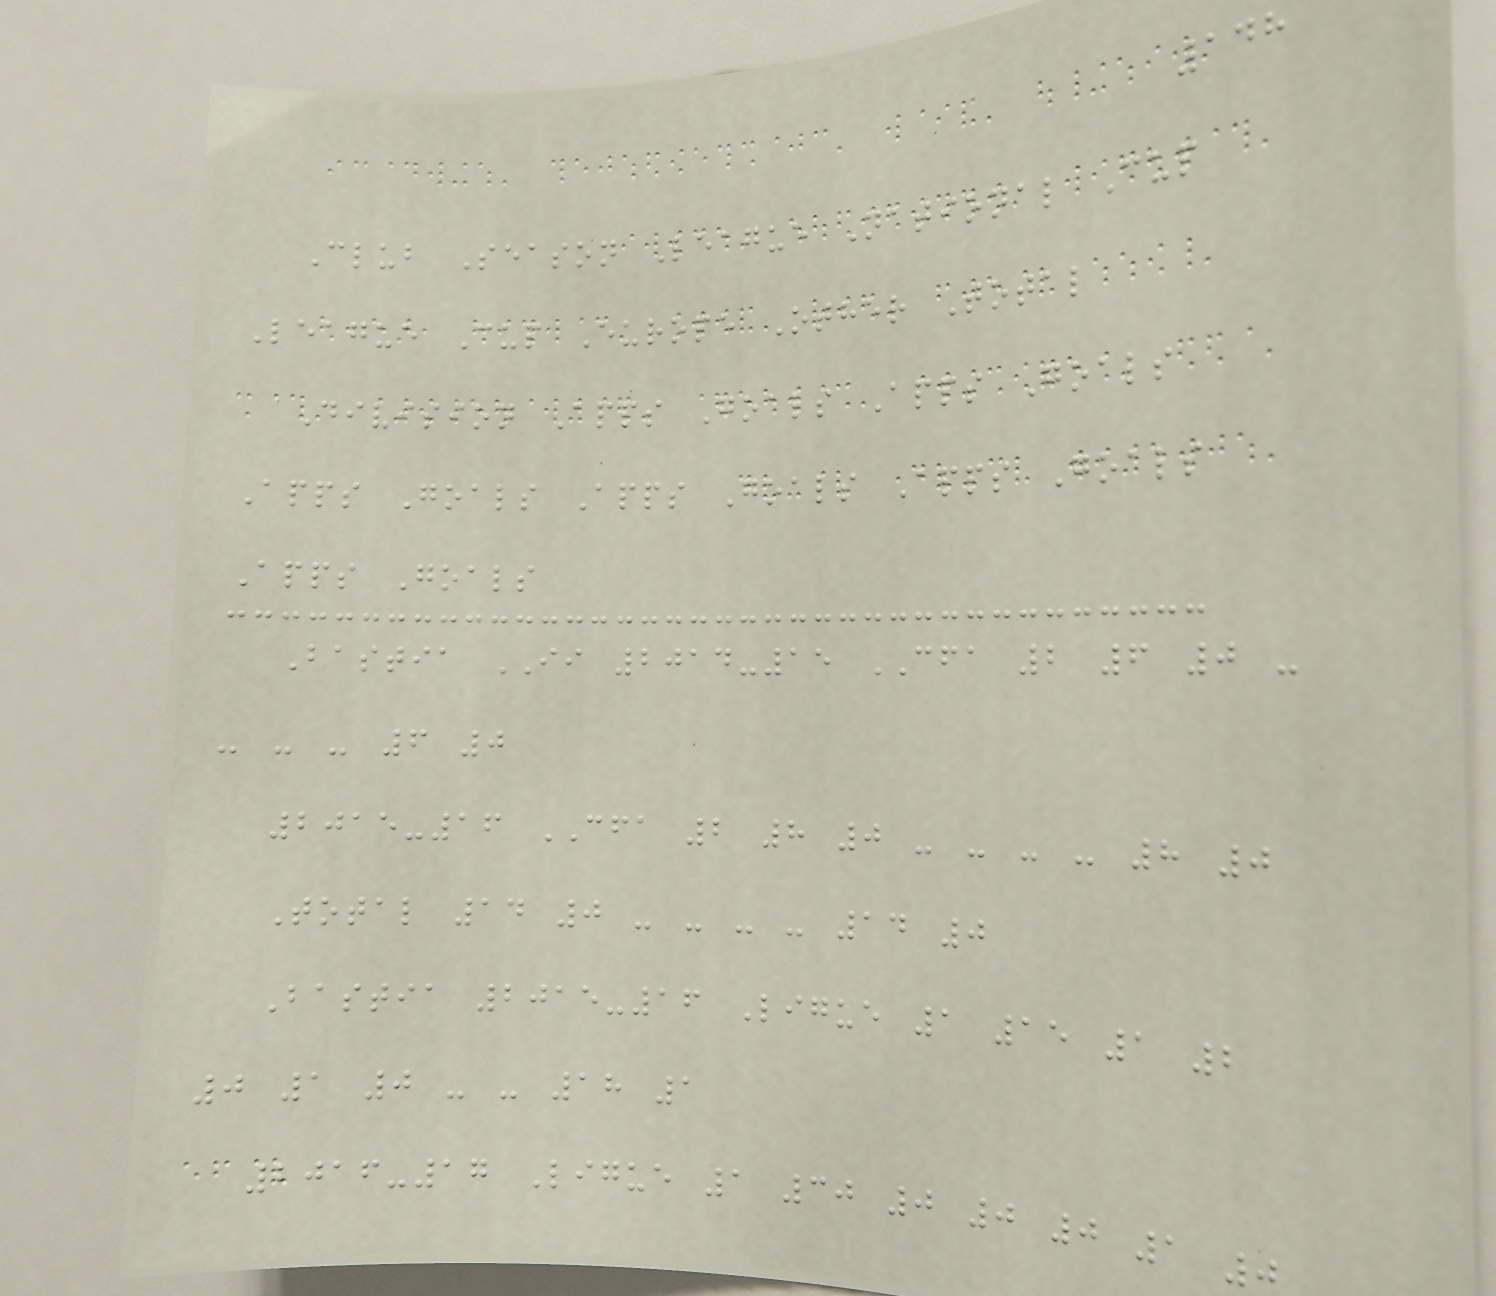148
Club Season League National Cup
League Cup Europe Other Total
Division Apps Goals Apps Goals
Apps Goals Apps Goals Apps Goals
Apps Goals
Bastia II 2014-15 CFA 2 6 0 -
- - - 6 0
2015-16 CFA 2 8 0 - - - - 8 0
Total 14 0 - - - - 14 0
Bastia 2015-16 Ligue 1 15 1 2
0 1 0 - - 18 1
2016-17 Ligue 1 30 0 0 0 1 0
